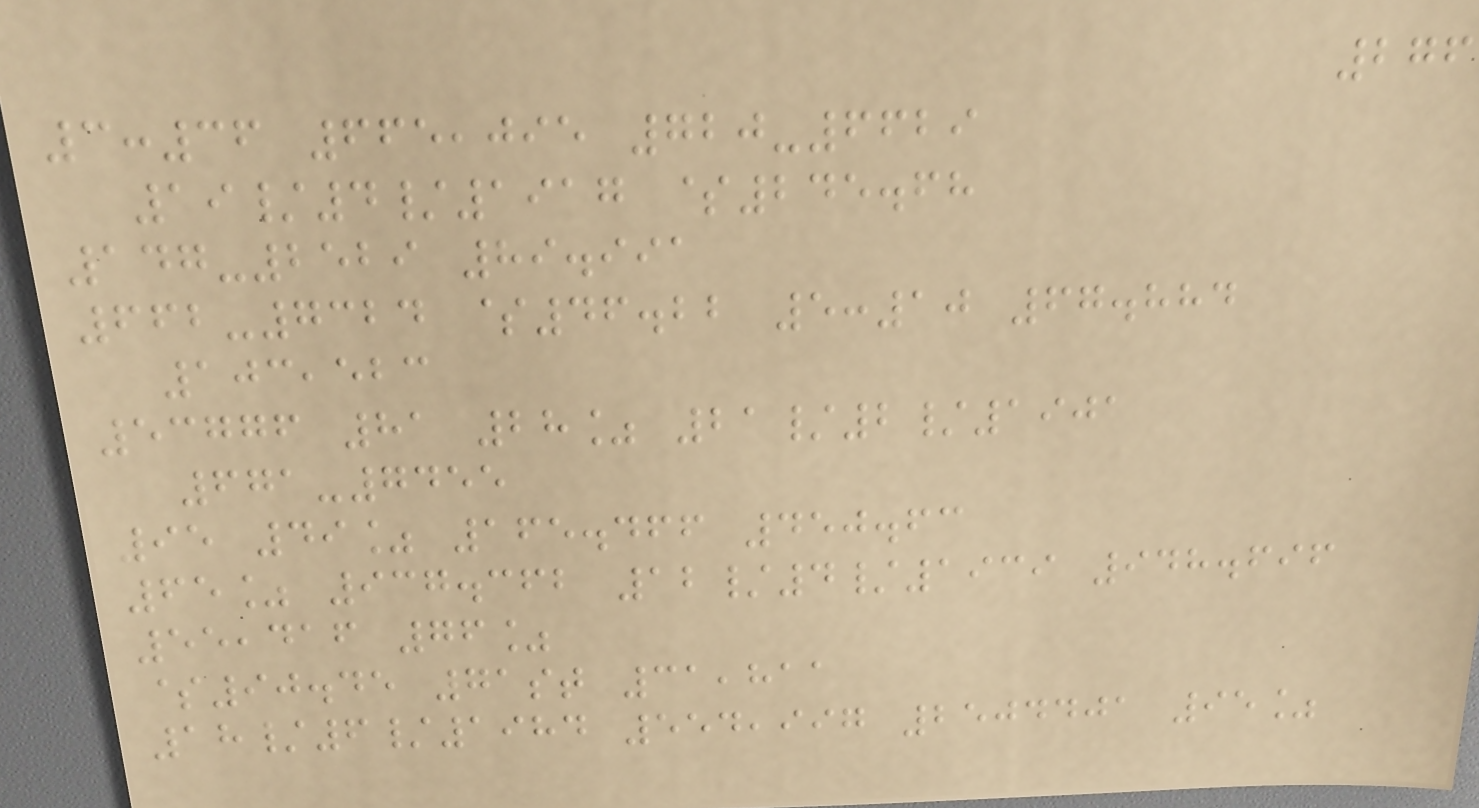276
3:36 665,095 720-6629
19/4/1917 $245.68
147-2529 89.991
662-7324 $46.22 5:10 67.884
103,523
53776 81 28% 21/2/1901
671-7455
95 49% 165.466 450.63
65% 937.362 12/4/1939 948.696
55,416 76%
$90.45 71st 31,811
18/6/1984 554,997 2504401 95%
